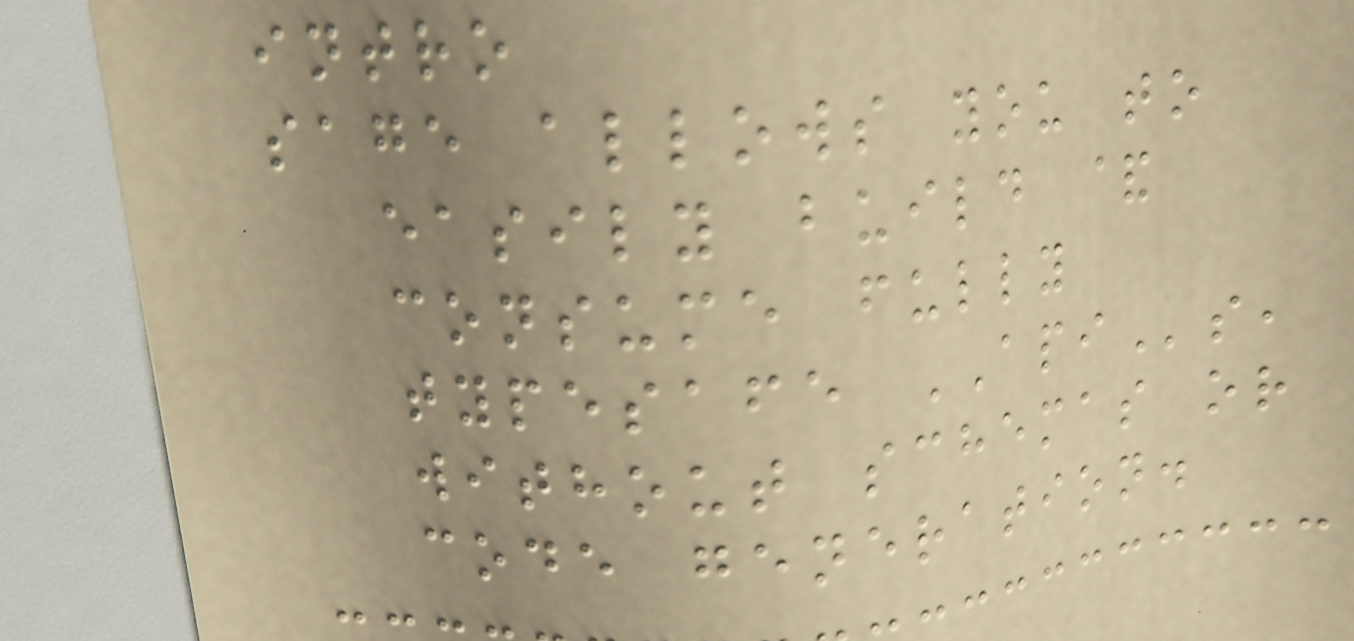intro
sage allows you to
easily build &
consume fully
typesafe APIs,
without schemas or
code generation.
